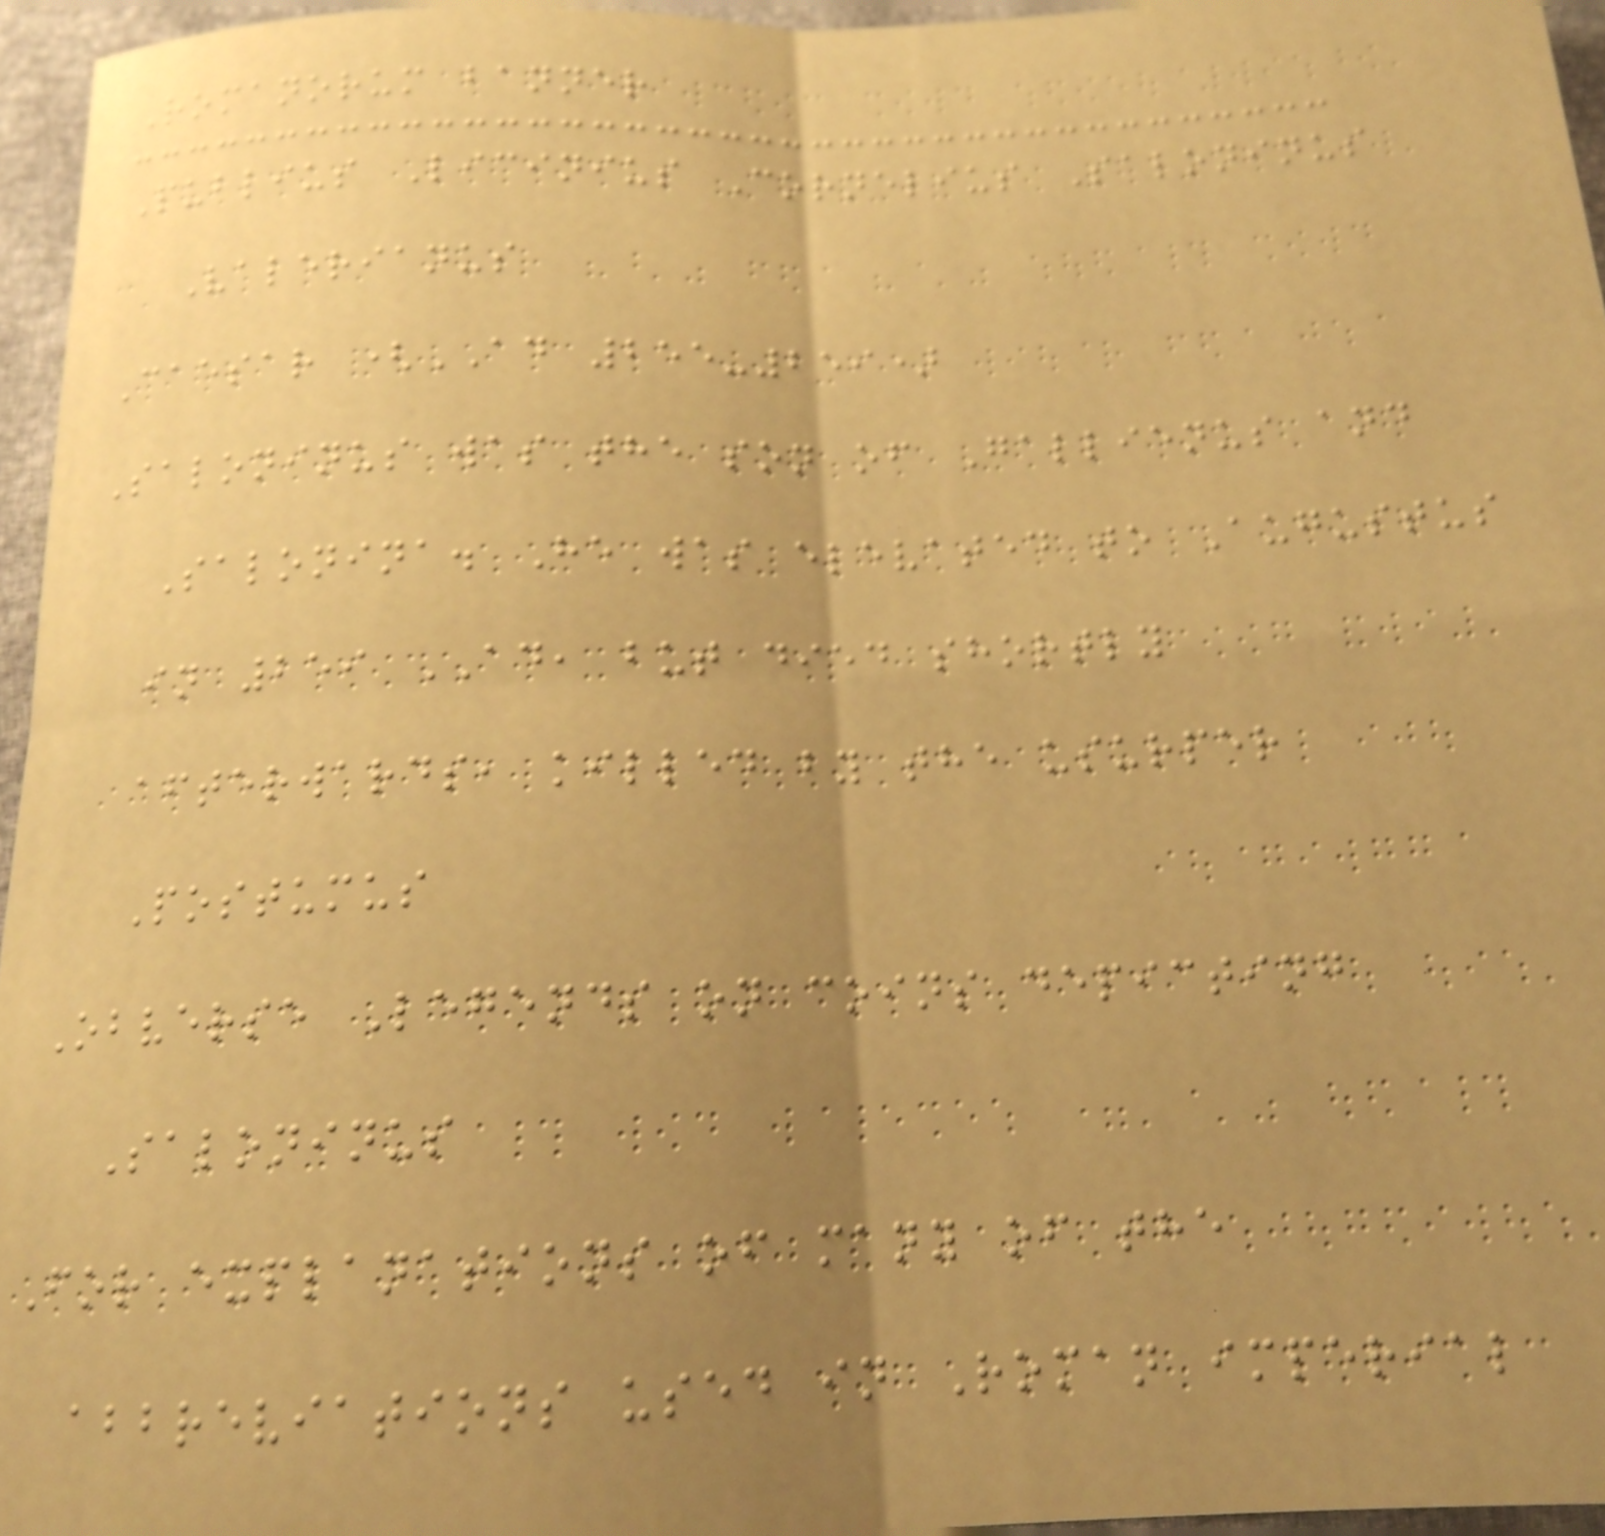Romanorum banner
Publius Licinius Cornelius Saloninus
Valerianus
Caesar (AD 255-259)
Saloninus was the son of Gallienus and
Salonina. He was elevated to Augustus
in 259 AD, but died shortly
afterwards, killed by the usurper
Postumus
Obverse Legends on coins depicting
Saloninus
For explanations of many of the
abbreviations used in Roman imperial
